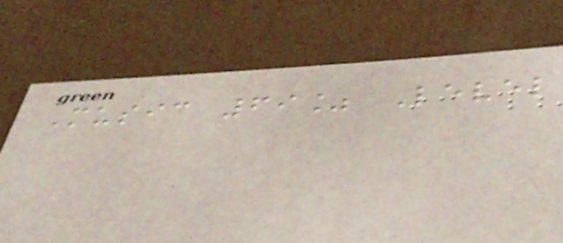Music 69% Level
